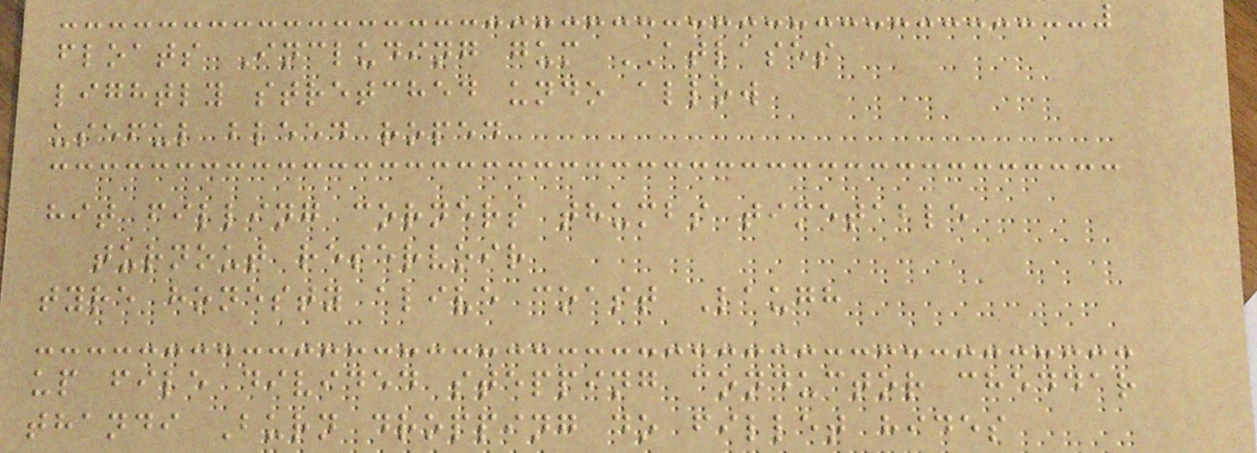floats Including gum ATLASES
lightly stretched undo allow
useful bleed roped
hit filling corners thumbs timetable
turnout reservoir
tyre honesty alive coast Laugh
up file divided stepping conductor cheddar
thandi Burn dropping do fillet hides
